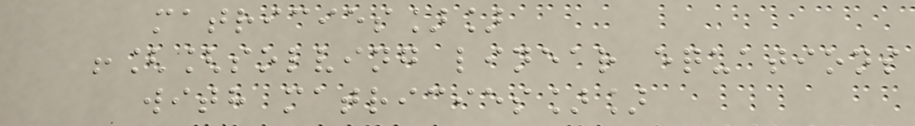matricies]]
![[solving linear equations
with matricies]]
